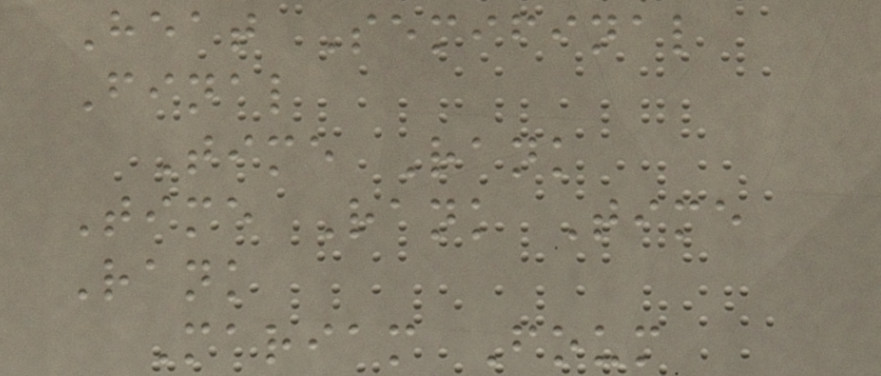Heat Semifinal
Final
Time Rank
Time Rank Time
Rank
Mariam Foum
